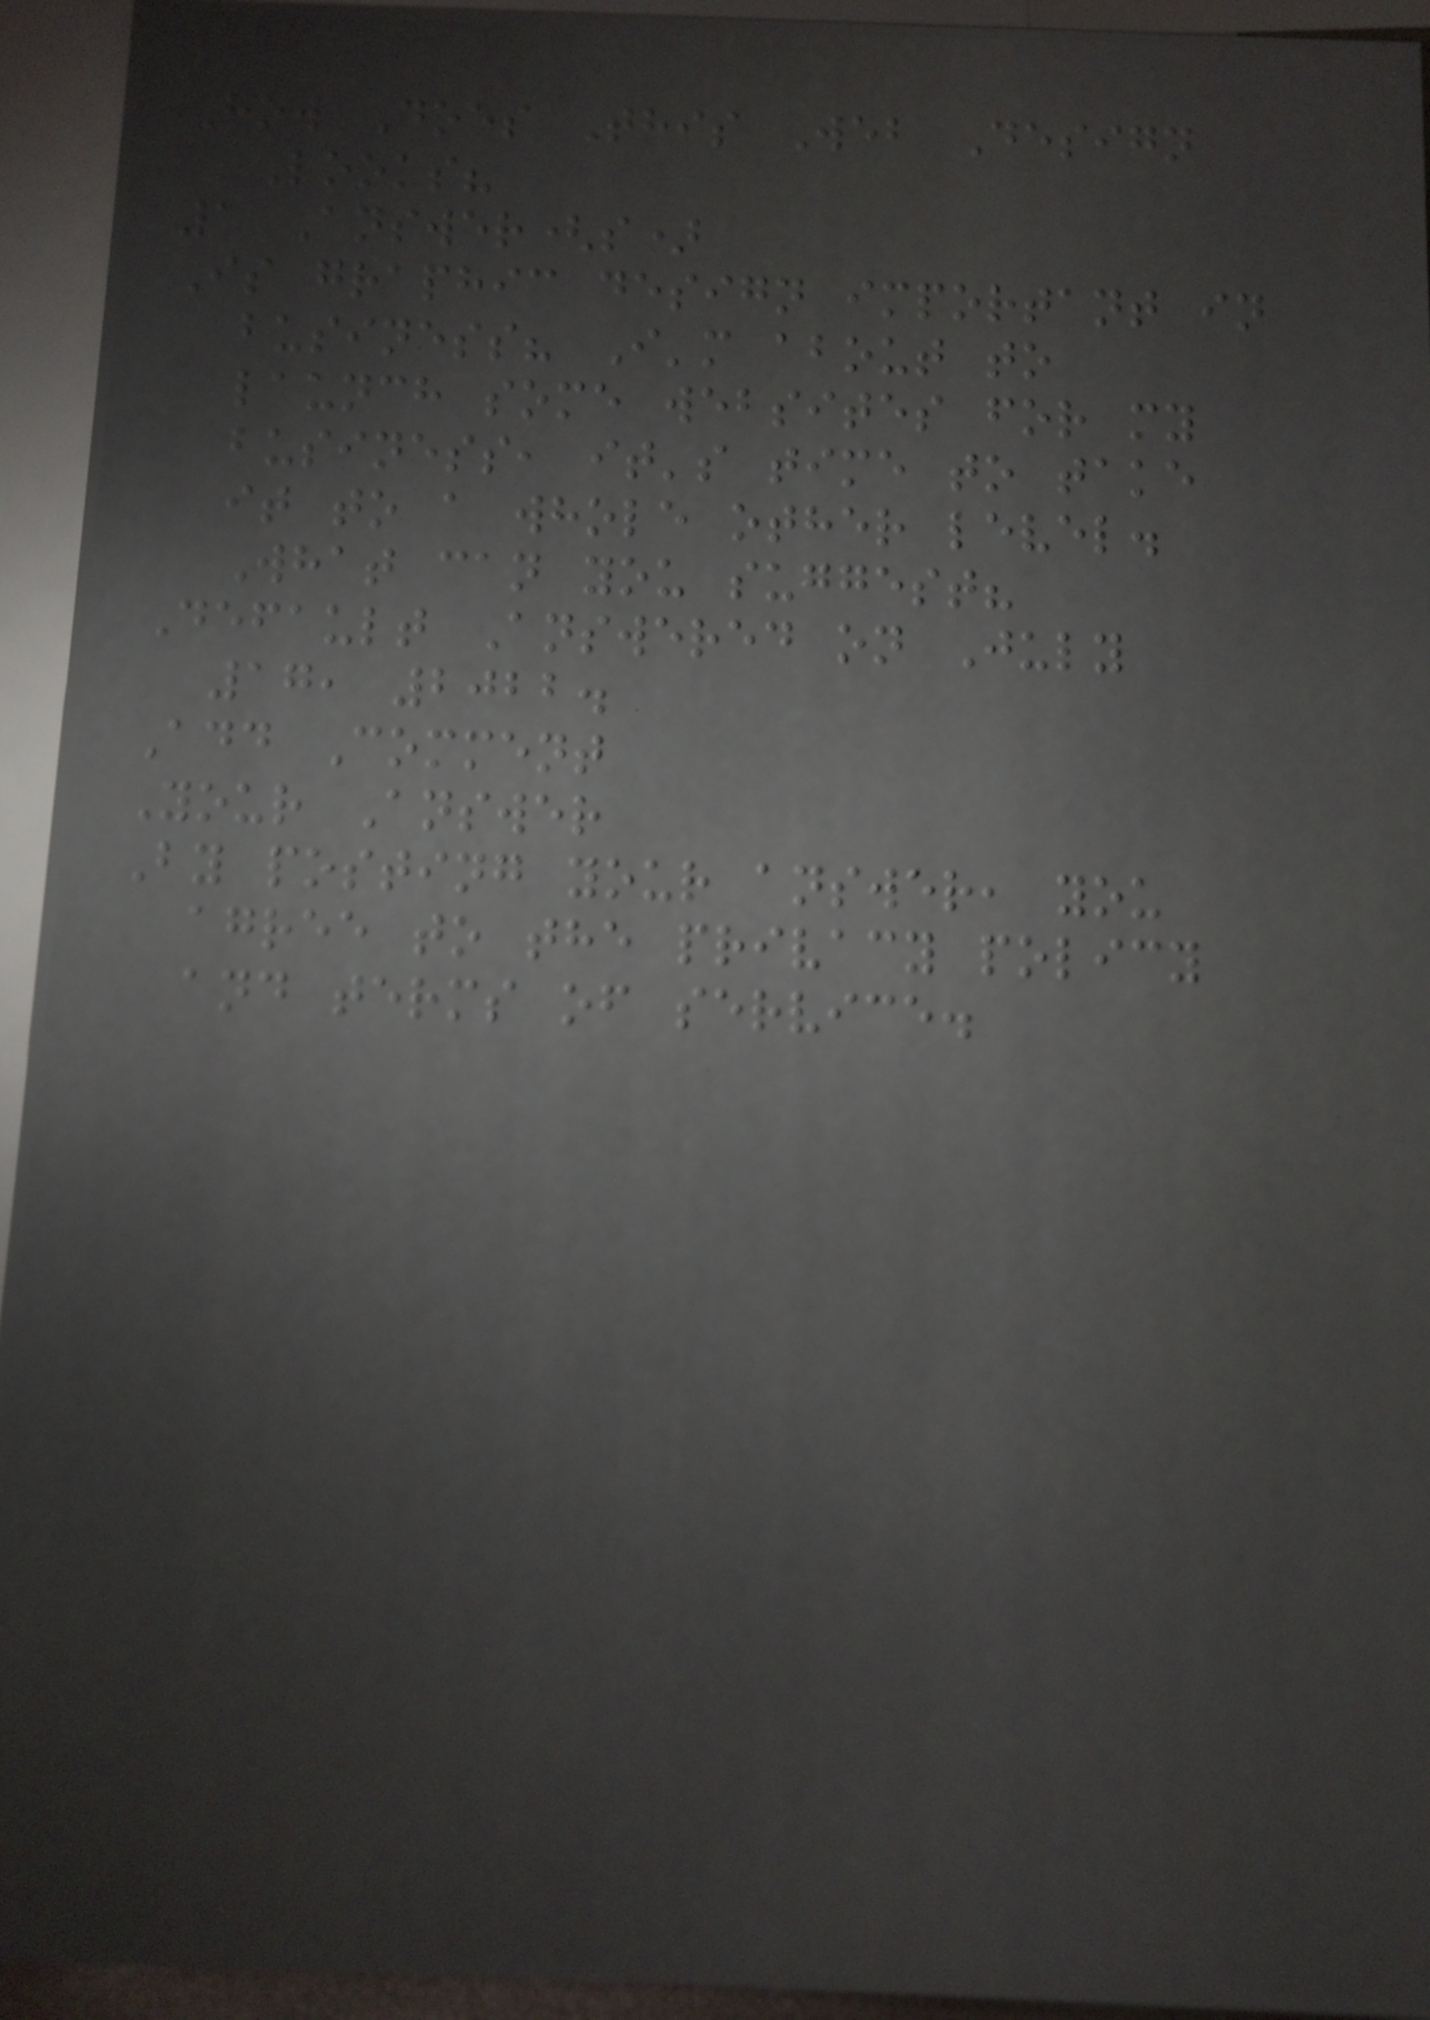How Does This Web Design
Looks?
1 Answer(s)
Is graphic design important in
business? I'm about to
launch some websites for my
business, it's time to take
it to a whole other level.
What can you suggest?
Default Answered on July
17, 2022.
Add Comment
Your Answer
By posting your answer, you
agree to the privacy policy
and terms of service.
